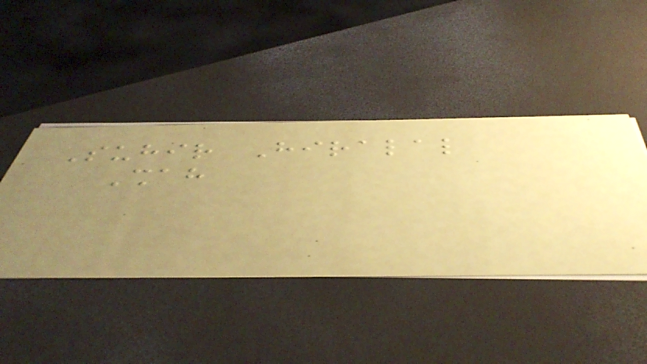Suhir Hiralal
Shah
